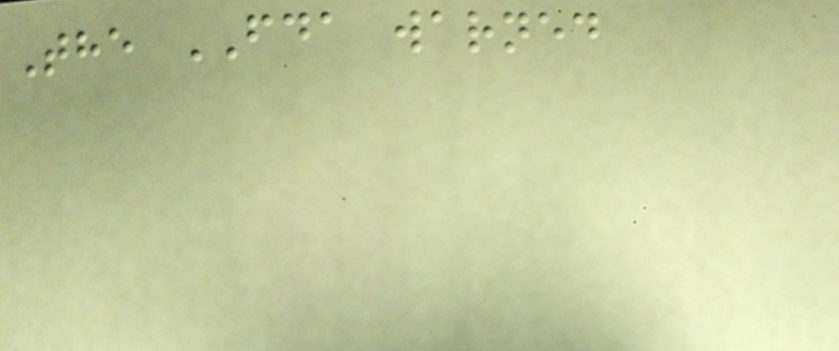The FDA warned
